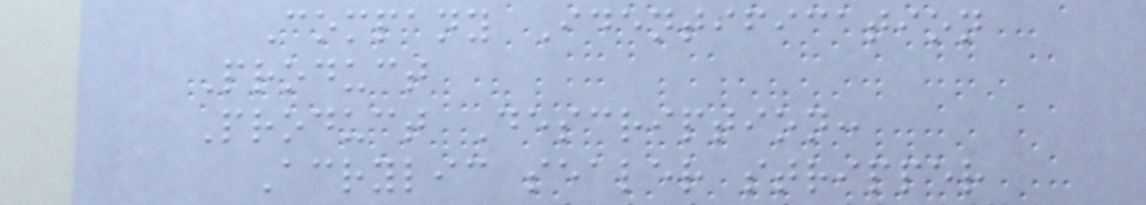Company Identification
Product
Product Description:
Acrylic sealer stripper
